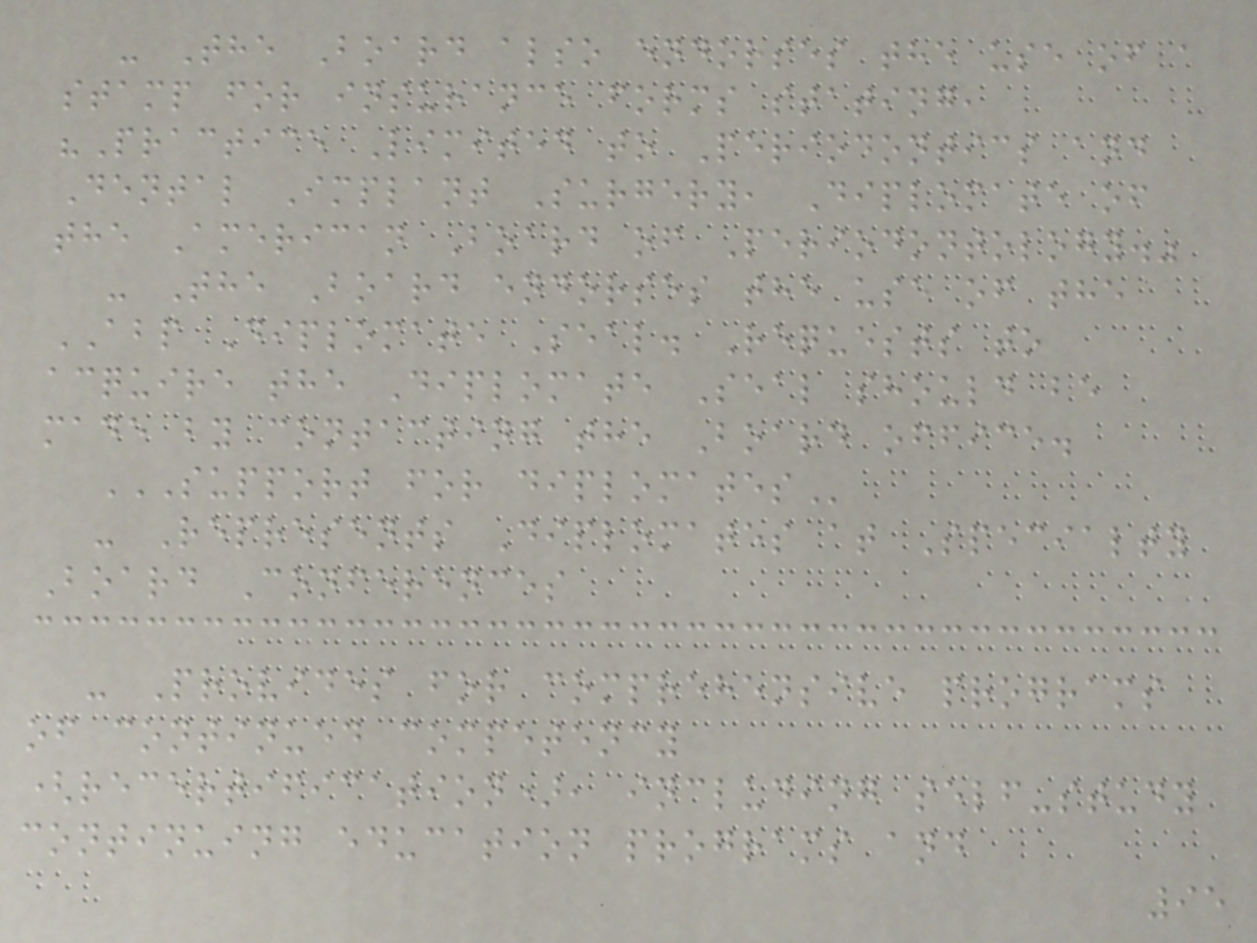- The Board also endorses the use of a
stamp for insurance forms stating,
"Practice Limited to Periodontics and
Dental Implant Surgery, Diplomate of
the American Board of Periodontology."
- The Board endorses the use of the
ABP Diplomate Seal. Requests to
acquire the Diplomate Seal should be
made by contacting the Board office.
SUPPORT FOR DIPLOMATES
- Represents Diplomates at Specialty
Board Conferences
- Provides for comprehensive programs
of continued competency
(recertification), including self-study
continuing education programs and
95
